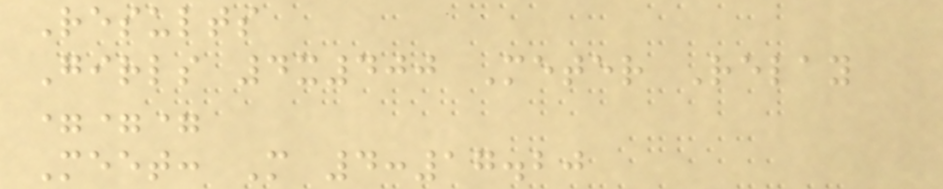Results
Girls 4x400 Meter Relay
===
Meet: M 4:17.20
